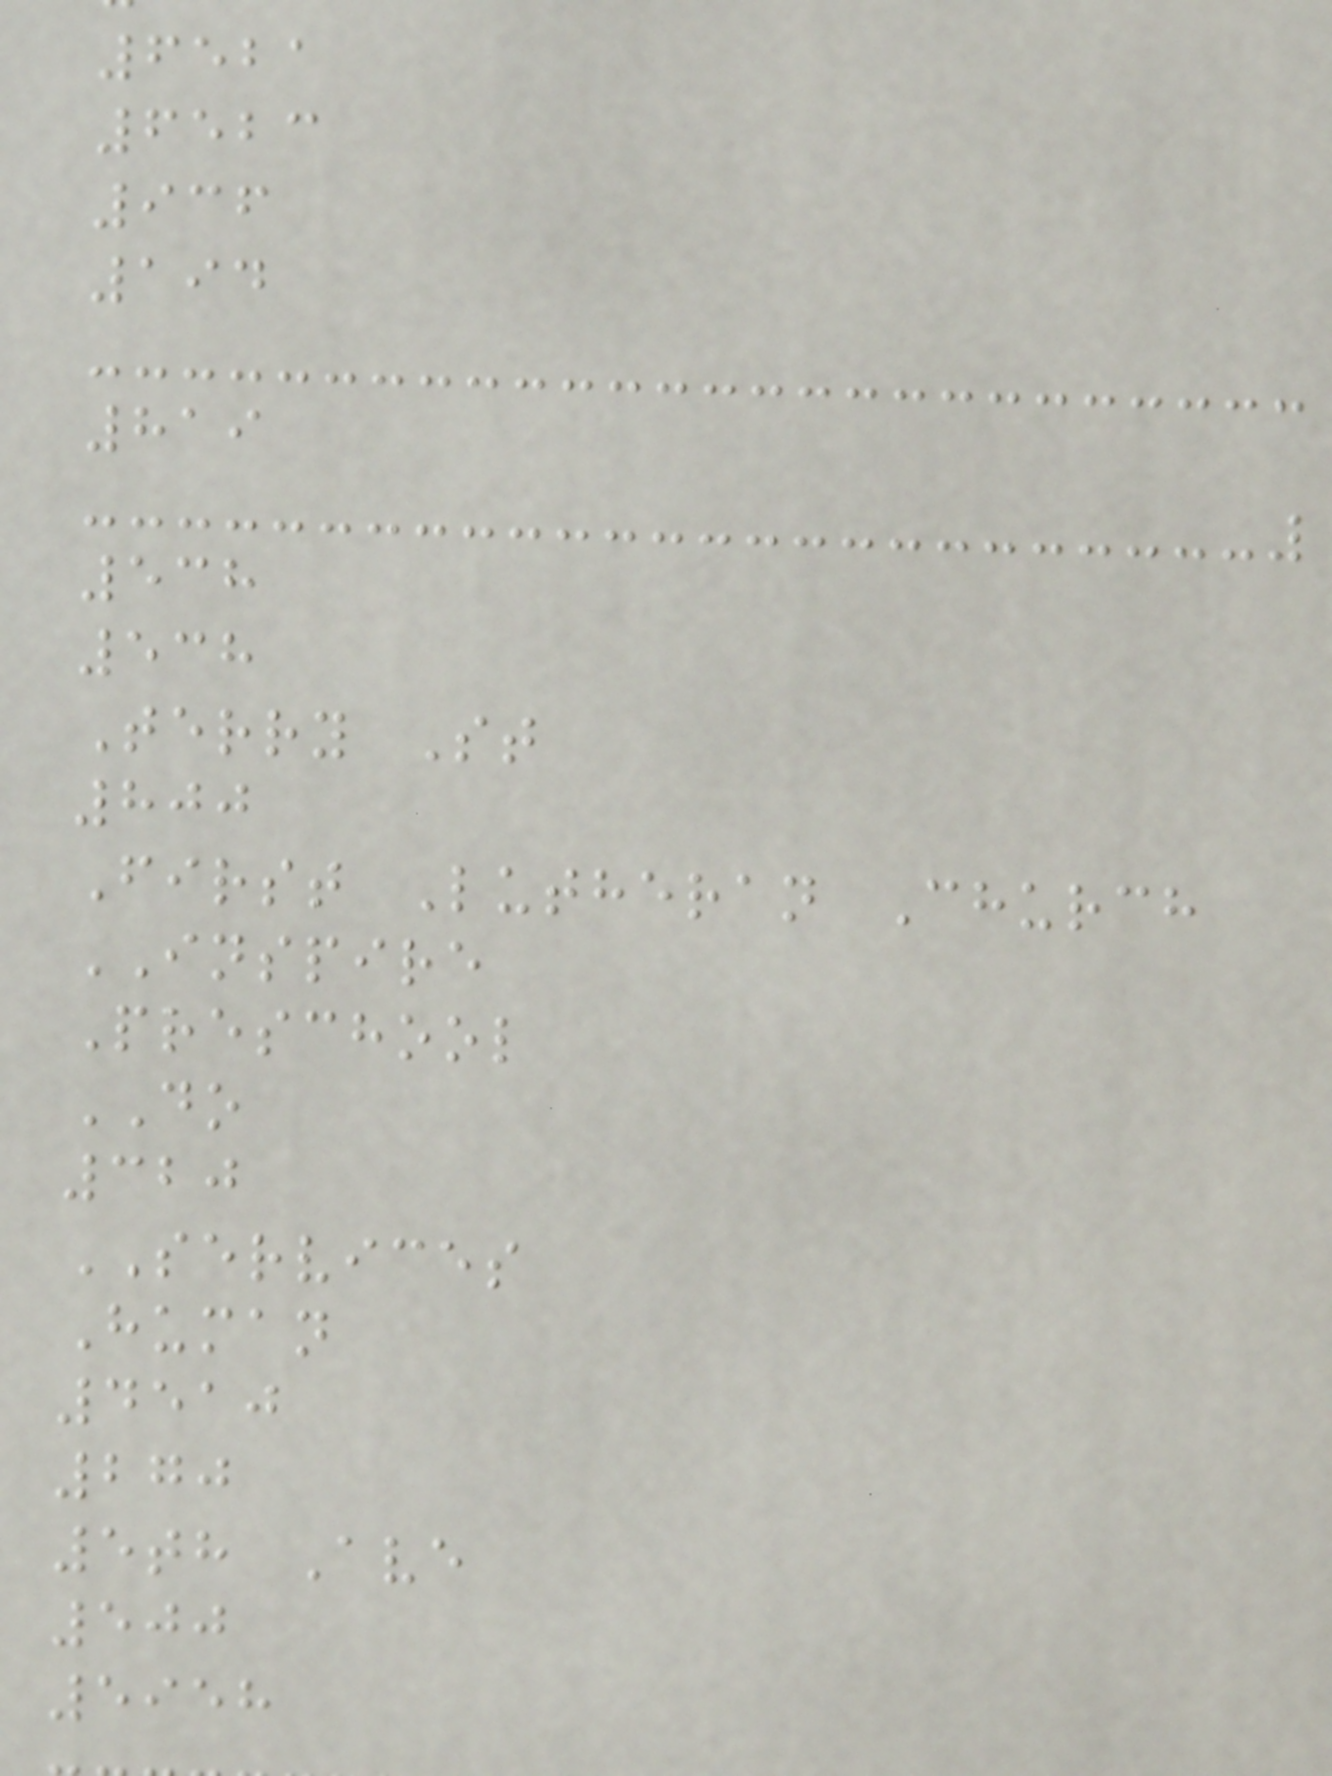6521
6523
936
194
819
538
538
Terry St
800
First Lutheran Church
INSPIRE
Preschool
DO
320
SERVICES
Human
4510
270
5th Ave
500
5958
